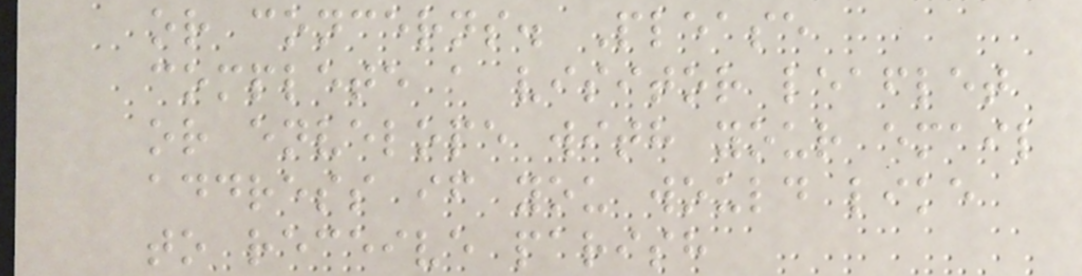or concerns. Please
complete a visitor leaflet
or envelope with your email
address if you would like
to receive parish
